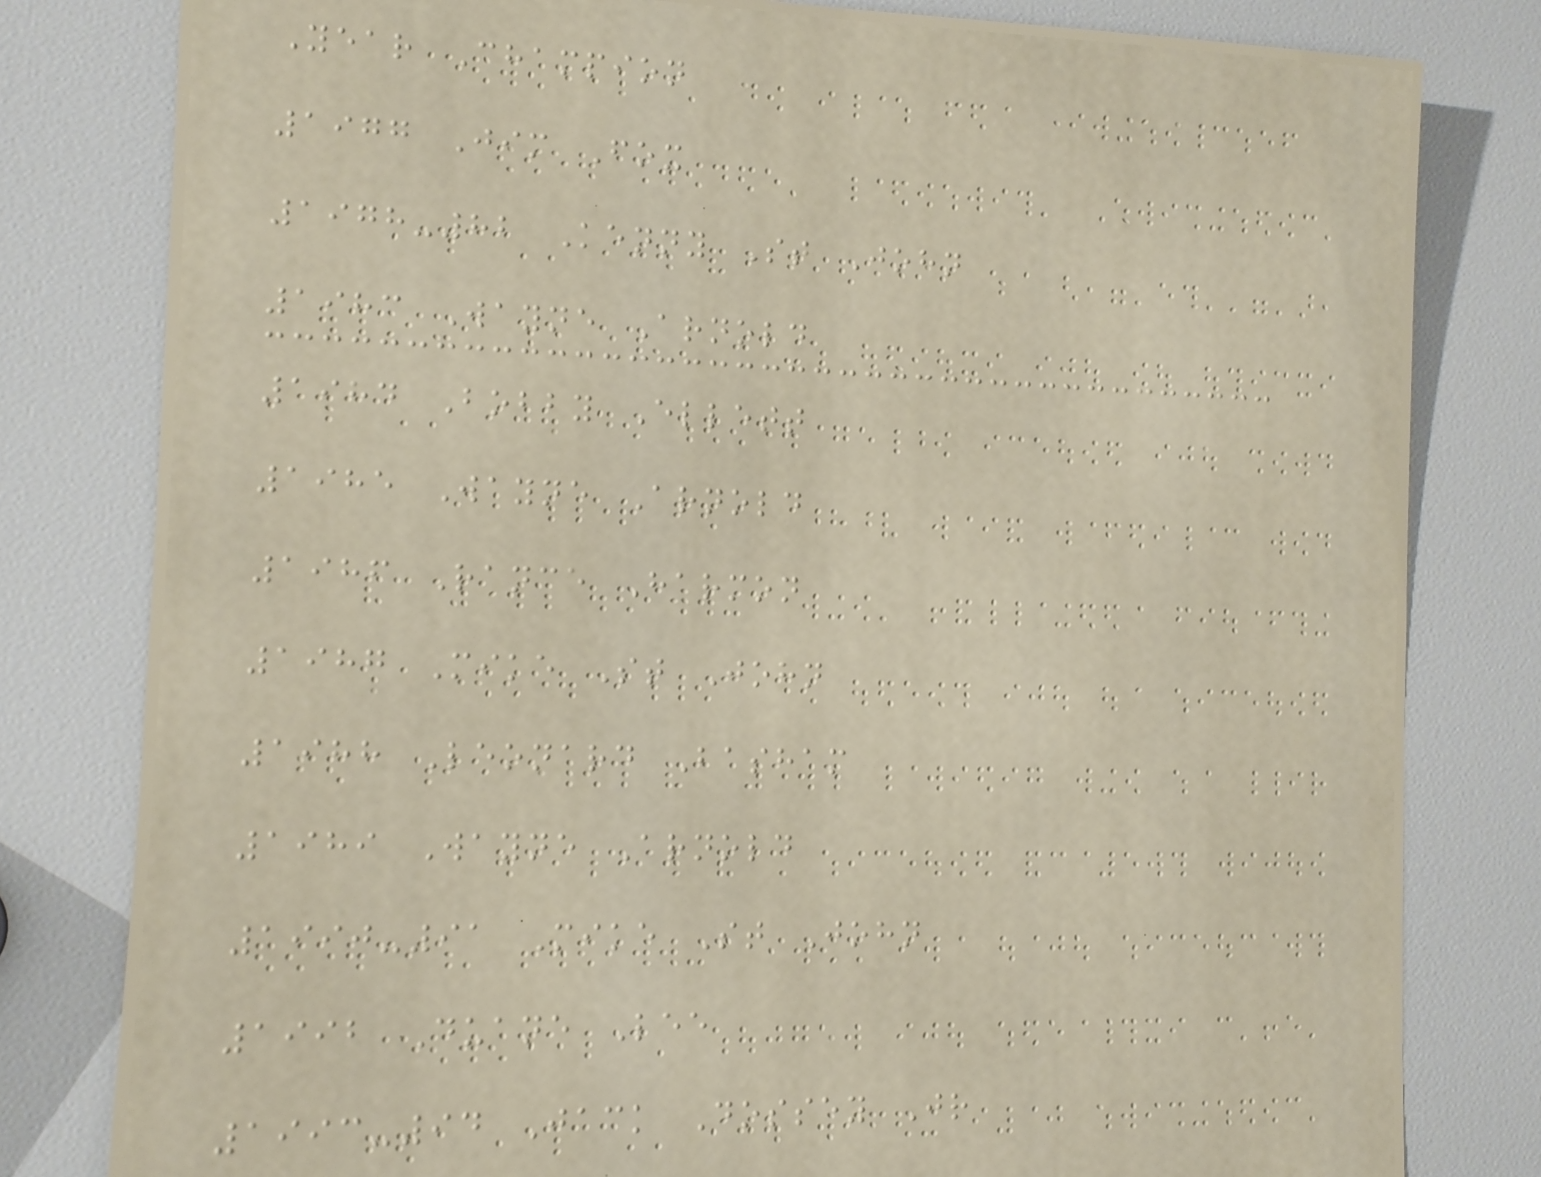Year Champion
1977 Jim Fox
1978-82 Kenny St John
1983 Wayne Arnold
1984 Bobby Ellett
1985 Wayne Arnold
1986 Rance Harmon
1987 Mike St John
1988 Leonard Basham
1989 Wayne Arnold
1990-91 Mike St John
1992 Duane Lee
1993-94 Jack Dossey Jr
